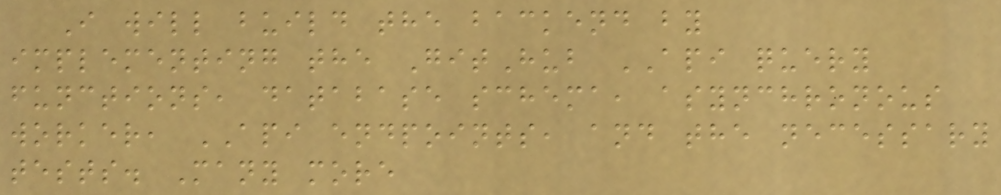I will build the backend by
implementing the GitHub API query
functions, database schema, asynchronous
worker, API endpoints, and the necessary
tests. Many more
